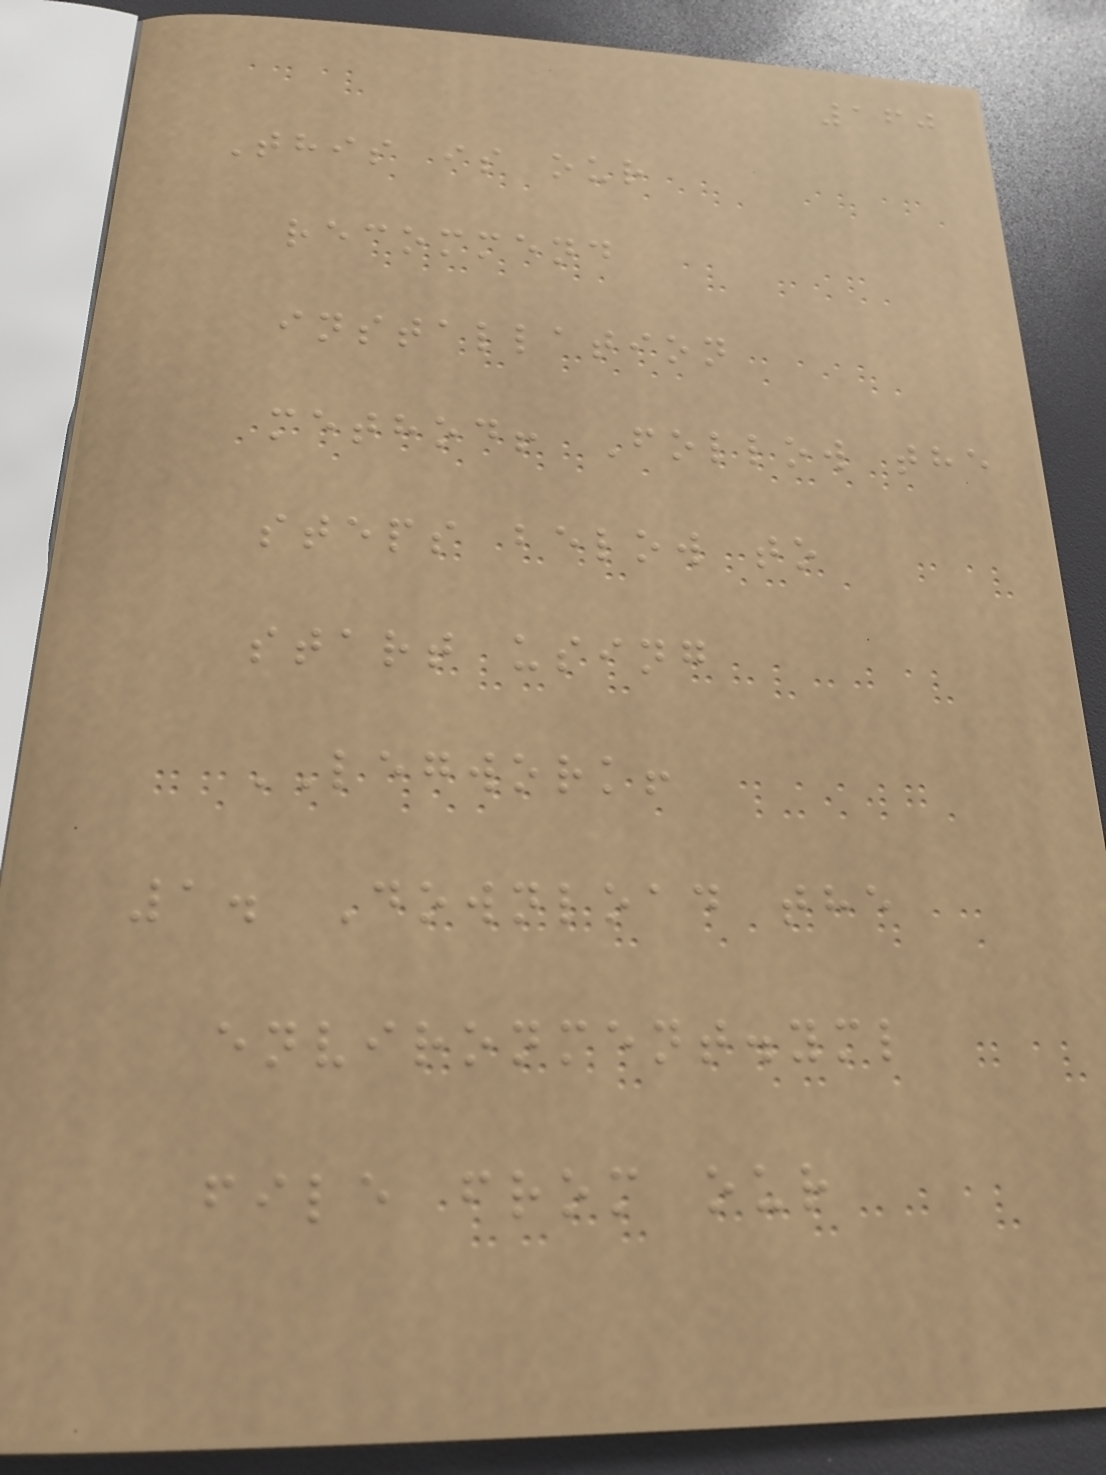160
This is our
recommend
installation
method! Follow the
steps below to
start using
LEGWORK!
1. Download the
environment.yml
file from our
